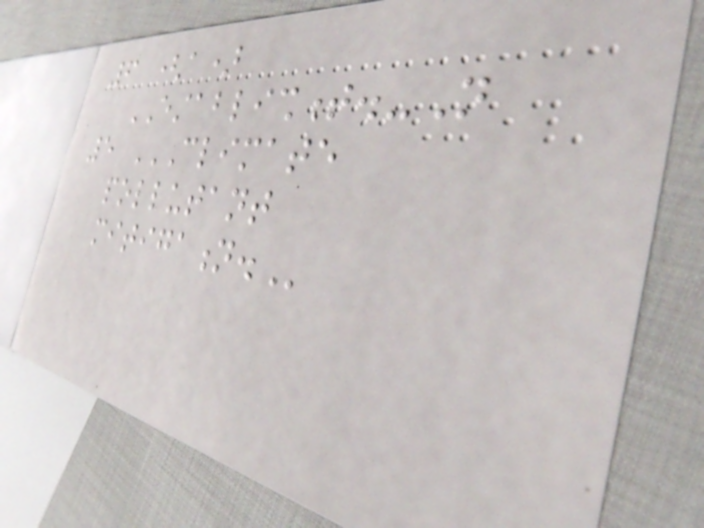6 (a)
ESTABLISHMENT.-Not
5 CLIMATE
POLLUTANT
MITIGATION.
